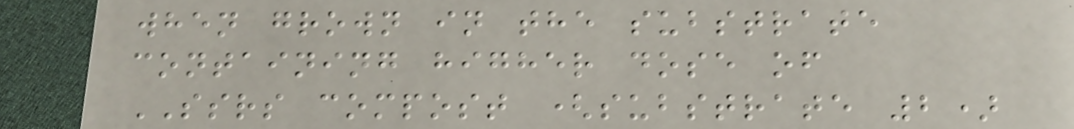when grown in the substrate
containing higher dose of
SSRS compost (substrate 2)
